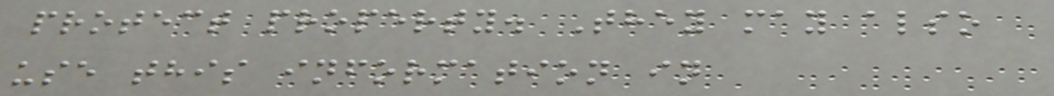protect property. They may also
use this information in
